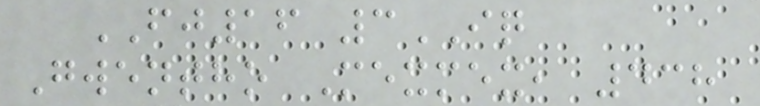FJ16 3IQ
Gwentho Mexmex, 438
